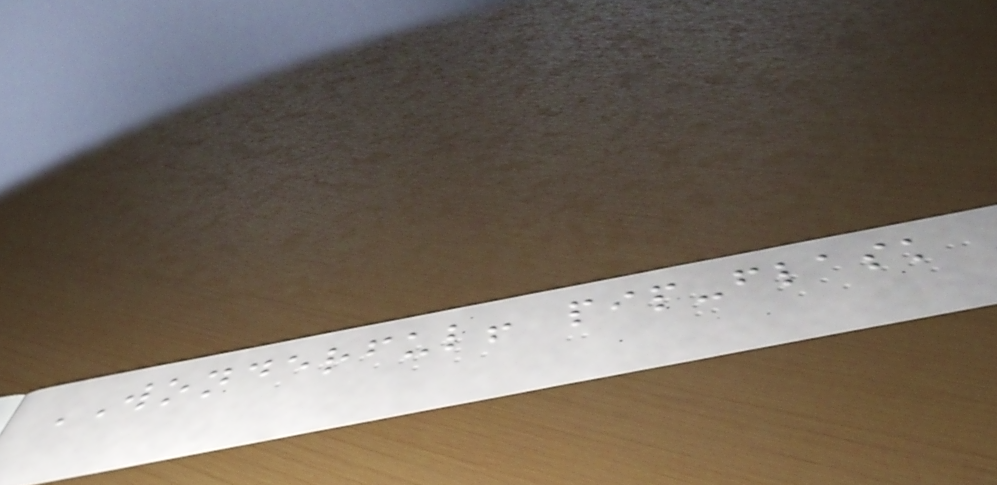WONDERFUL! pip-flask
